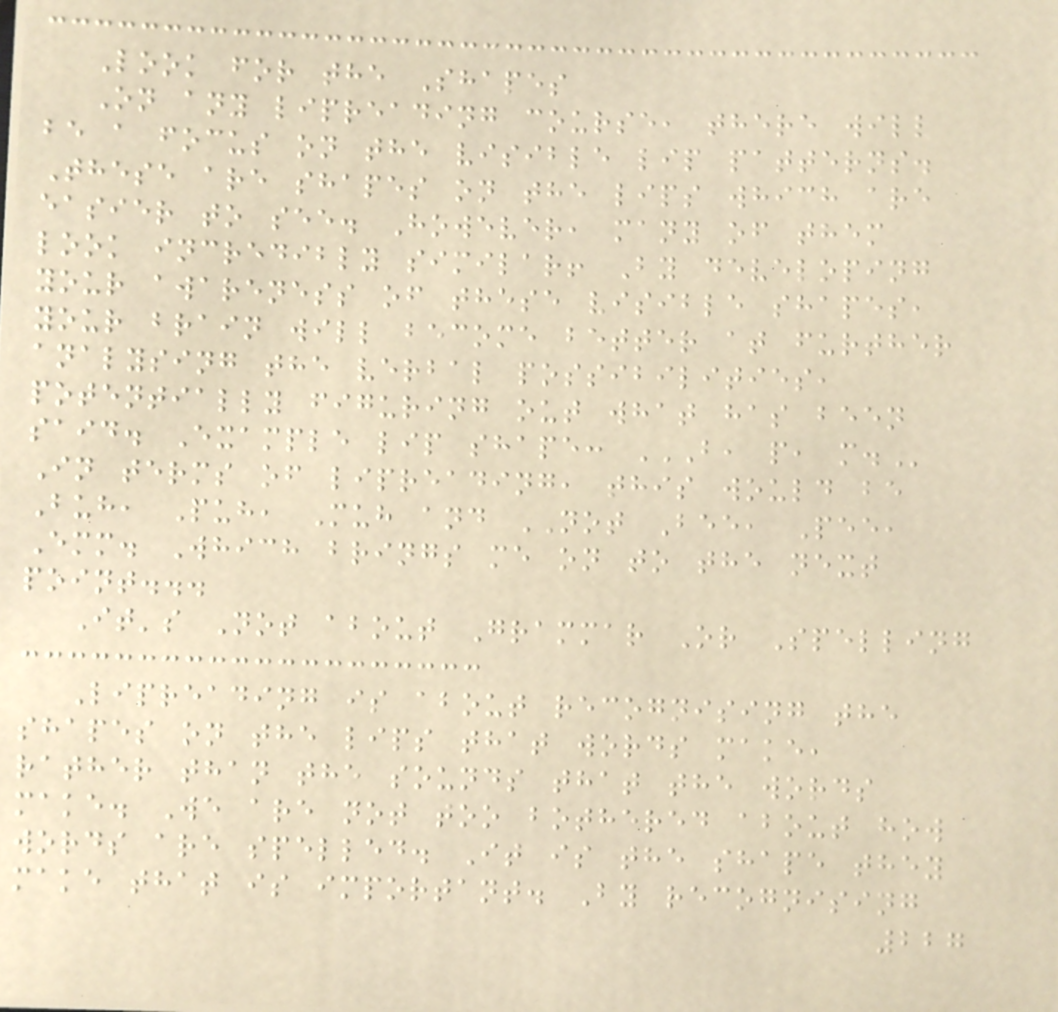Look for the Shapes
On any lipreading course, there will
be a focus on the visible lip patterns.
These are shapes on the lips which are
easier to see. However, many of them
look incredibly similar! By developing
your awareness of these visible shapes,
your brain will become better at further
analysing the verbal possibilities,
potentially figuring out what has been
said. Example lip shape: B, P, M.
In terms of lipreading, this would be
Buh, Puh, Muh and NOT Bee, Pee,
Emm. Which brings me on to the next
point...
It's Not about Grammar Or Spelling
Lipreading is about recognising the
shapes on the lips that words make,
rather than the sounds that the words
make. We are not too bothered about how
words are spelled. It is the shape they
make that is important. By recognising
227
